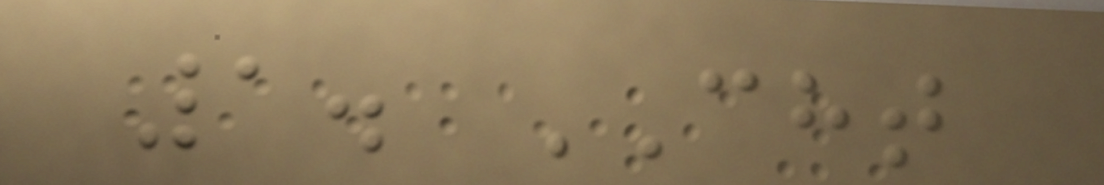1. CHT
